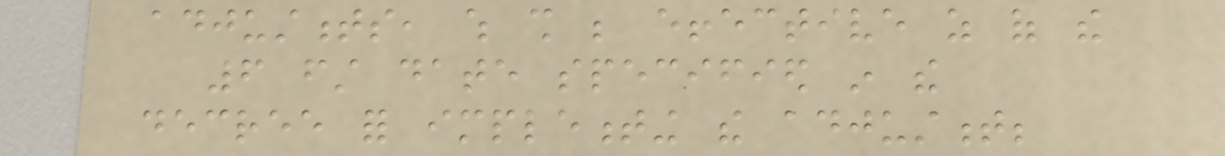adjustments, which shall be effective as of the
6 first date specified in the
decree for implementing the adjustment;
